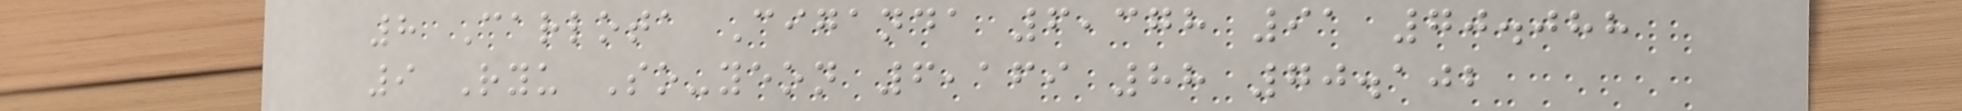8 Carlota Ciganda 6,378 91 70.088
9 Ryu So-yeon 6,169 88 70.102
